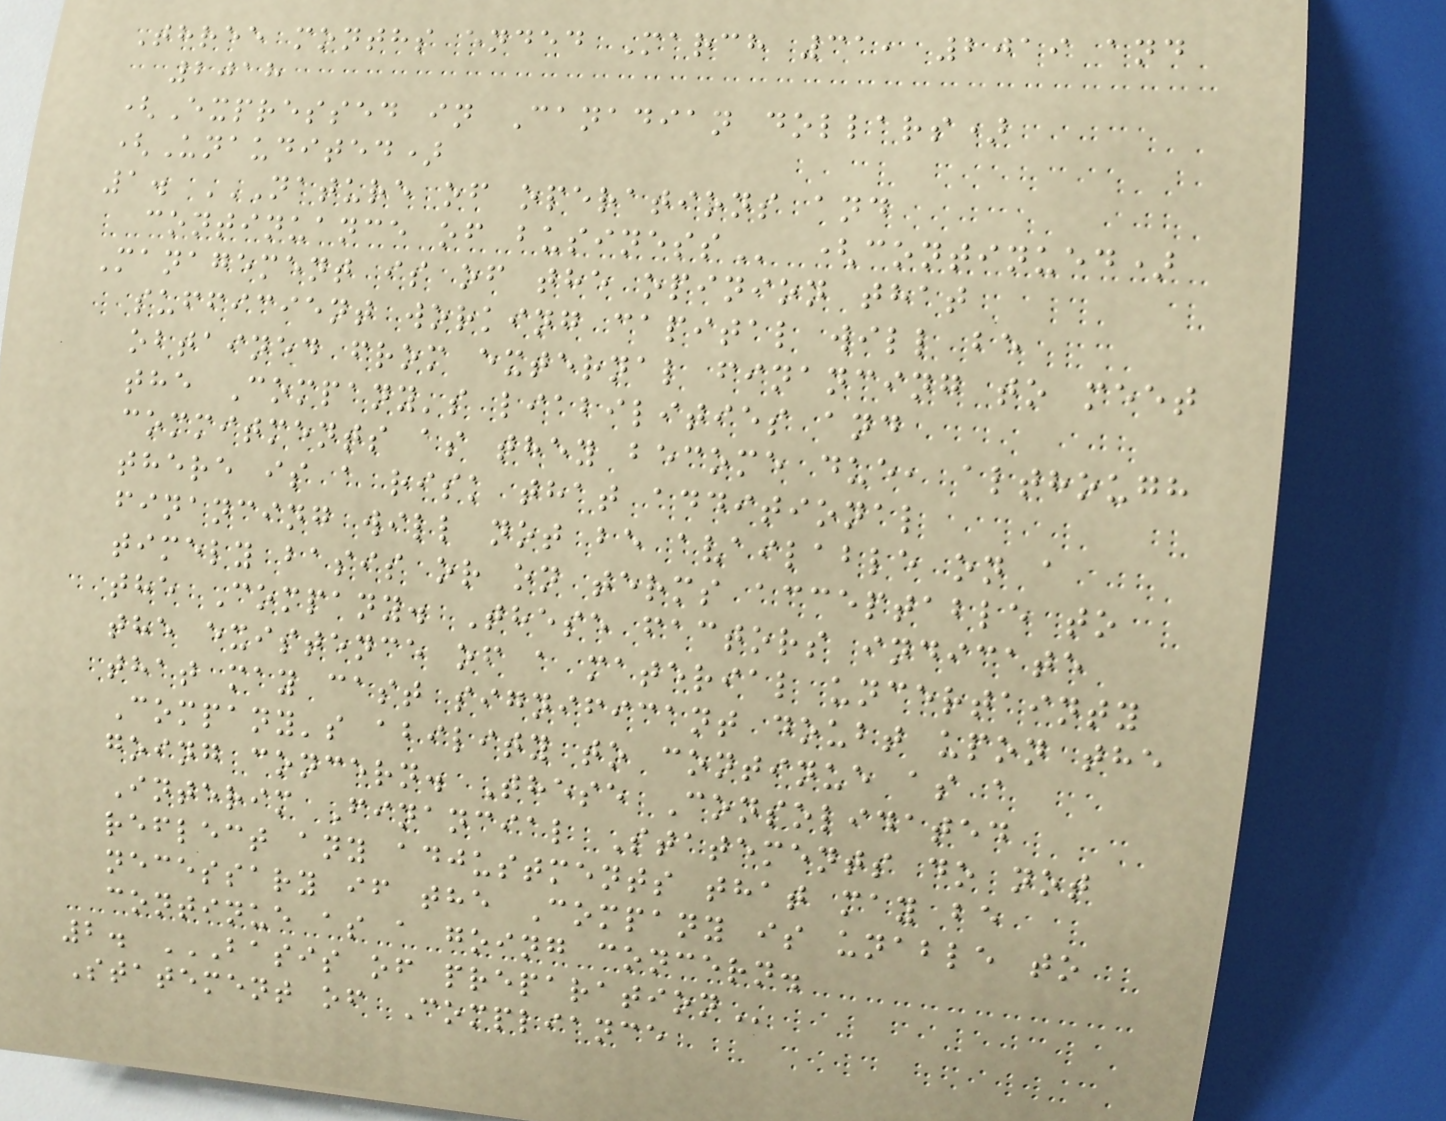Three months ended March 31, 2019 and
2018
(Expressed in Canadian dollars)
(Unaudited)
1. NATURE OF OPERATIONS AND
CONTINUANCE OF BUSINESS (continued)
Management is of the opinion that
sufficient working capital will be
obtained from external financing to meet
the Company's liabilities and
commitments as they become due, although
there is a risk that additional
financing will not be available on a
timely basis or on terms acceptable to
the Company. These factors indicate
the existence of a material uncertainty
that may cast significant doubt upon the
Company's ability to continue as a
going concern. These Consolidated
Interim Financial Statements do not
reflect any adjustments that may be
necessary if the Company is unable to
continue as a going concern.
2. BASIS OF PREPARATION
Statement of Compliance
